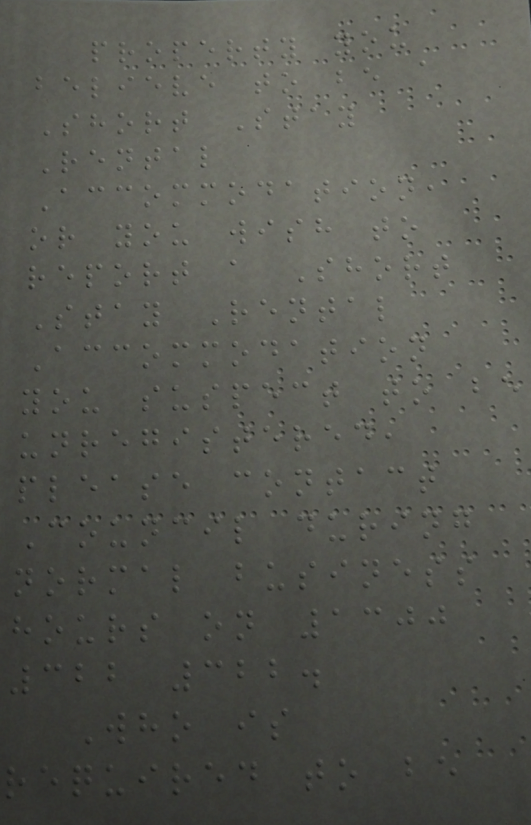property you
believe to be a
Short Stay
Rental
Accommodation,
or you wish to
report a Short
Stay Rental
Accommodation
you suspect to be
unregistered,
please contact
Council during
normal business
hours on 1300
322 322.
Who is
required to be
